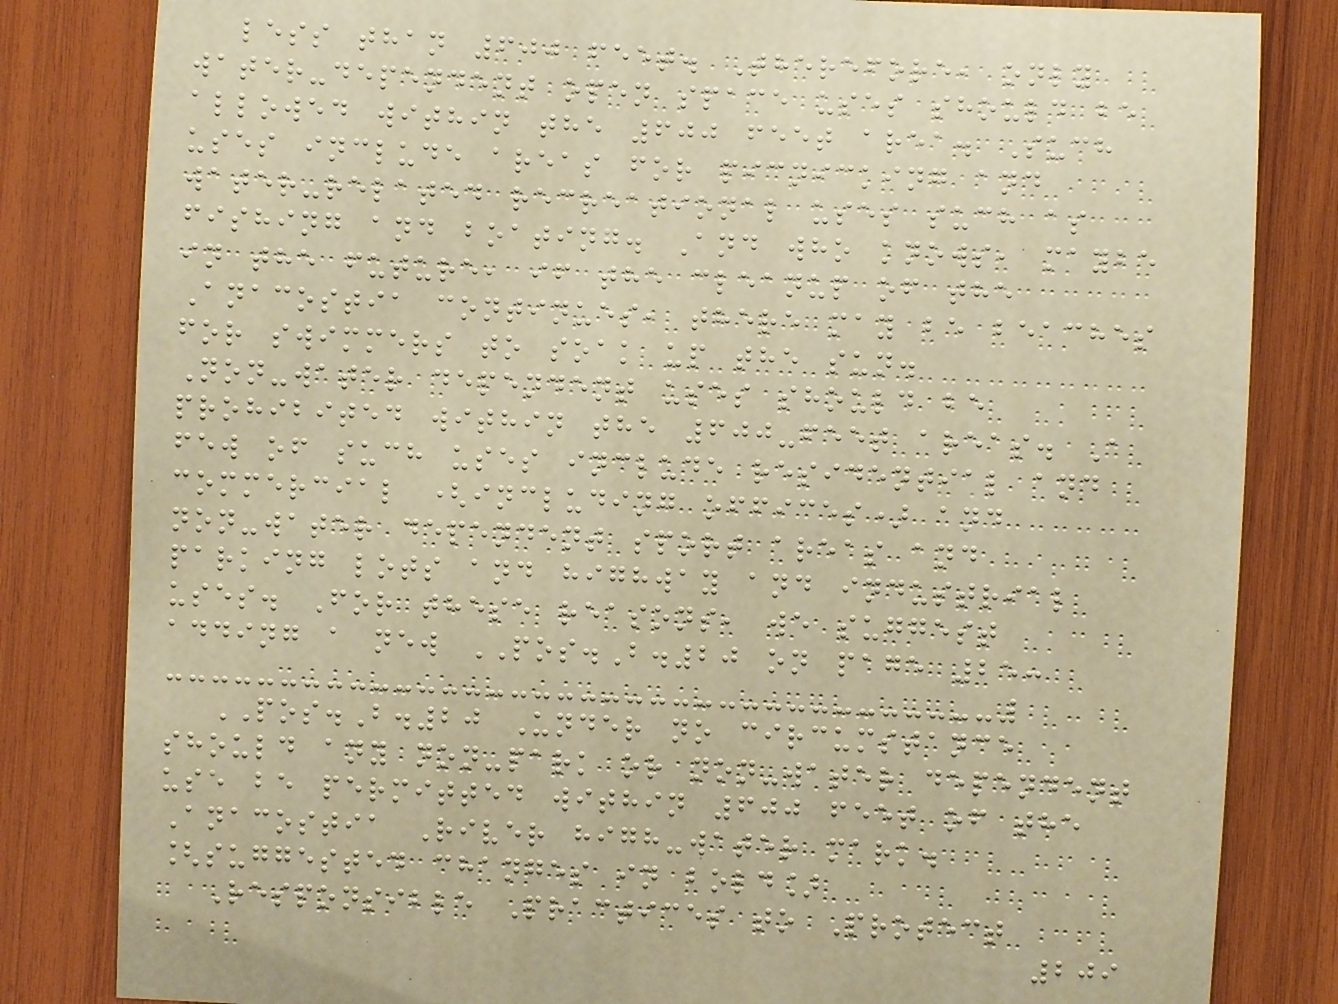less than 600 feet. Therefore, only
water-dependent open space uses should be
allowed within the 600 feet area. Such
uses include areas for picnicking and
water-related recreational uses such as
fishing and boating. And who knows, maybe
in the future, if the cleanup of the
Anacostia continues, there may be beaches
for swimmers to soak up the sun.
Non-water dependent uses should be
prohibited within the 600-feet areas. A
few of such uses include residential and
commercial (including offices) and
non-water dependent sport areas and
parking lots and highway and industrial
uses. For these reasons, we suggest
adding a new POS.B.20 on page 25:
POS.B.20 Under no circumstance
should any non-park or non-water dependent
use be permitted within 600 feet of the
Anacostia River high-water mark.
[suggested changes in bold]
Responsible Practices to Protect
209
